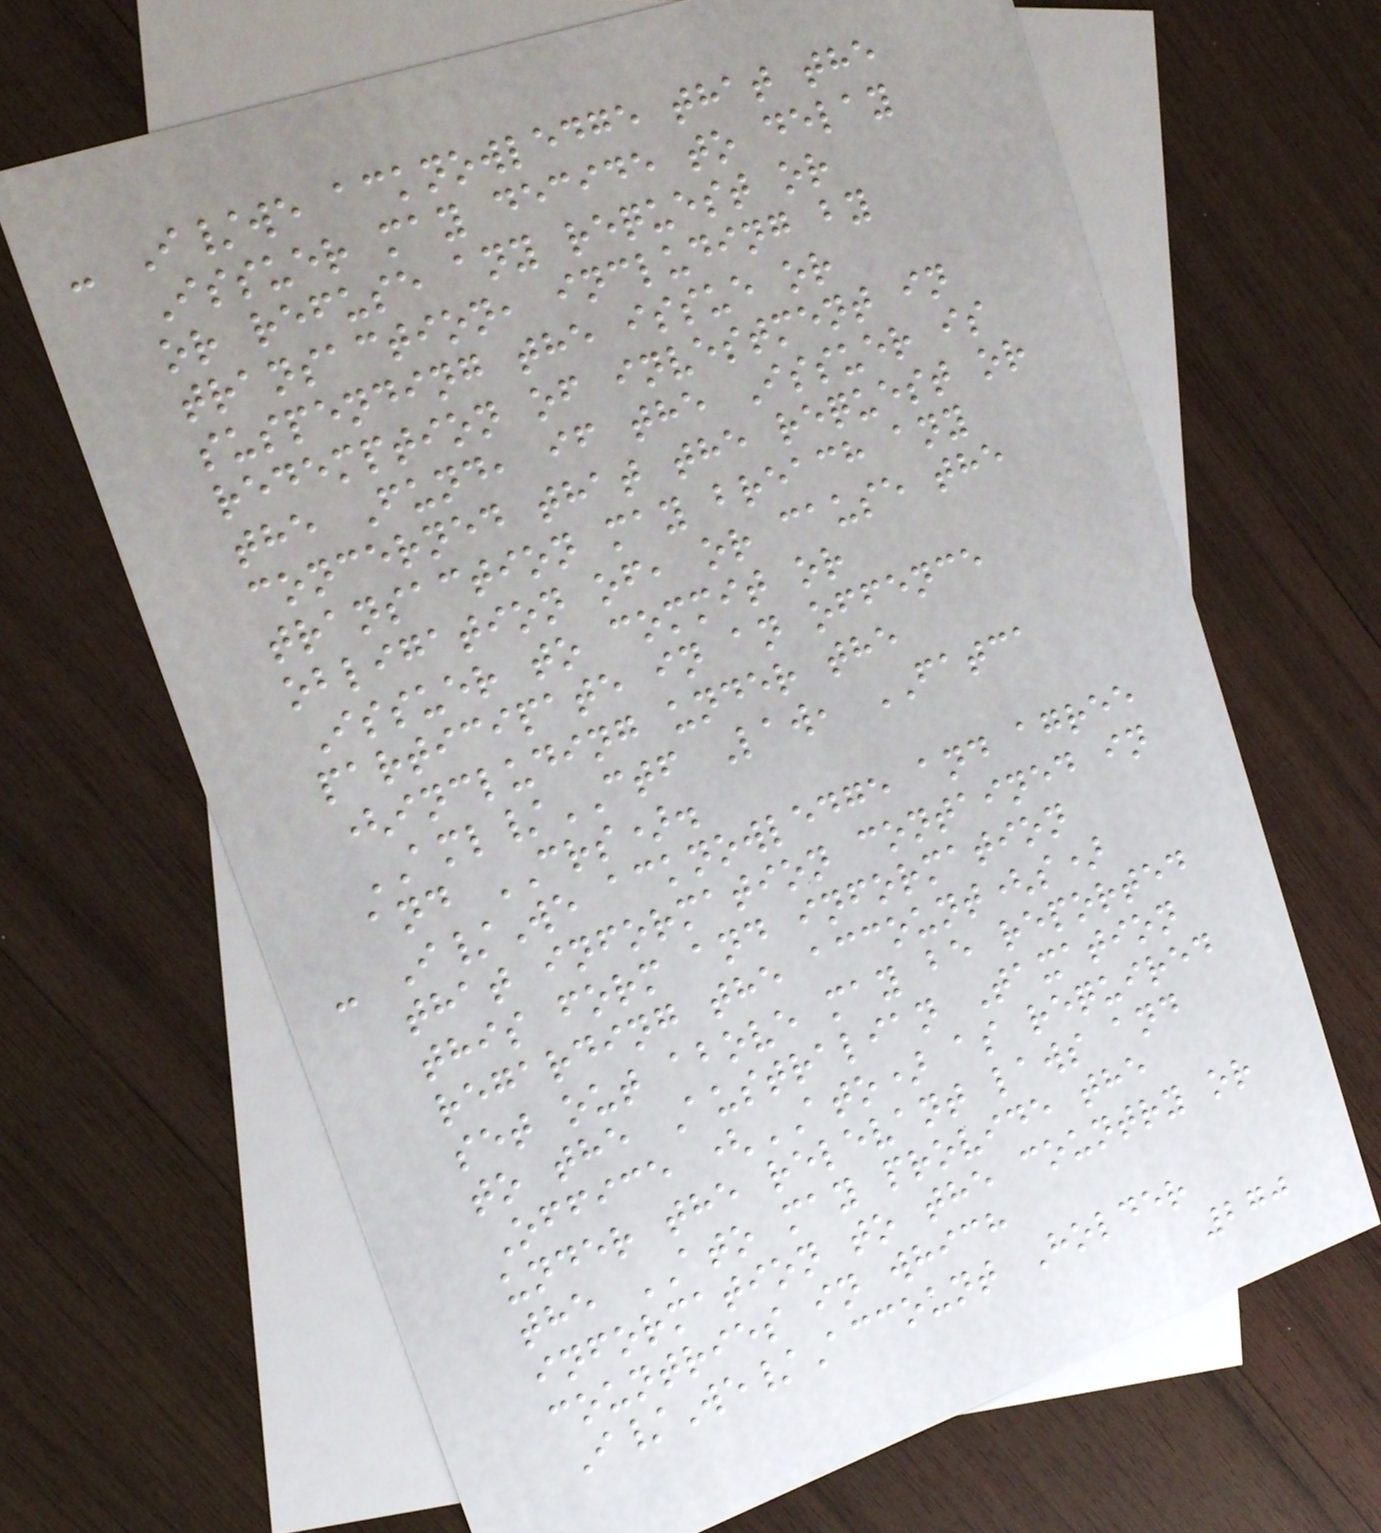- I/we acknowledge that the
Issuer may decide to delay
or refuse any request or
transaction, including by
suspending the issue or
redemption of investment in
the Fund, if the Issuer is
concerned that the request or
transaction may breach any
obligation of, or cause the
Issuer to commit or
participate in an offence
(including under the
AML/CTF Law, FATCA
and CRS).
- I/We acknowledge and agree
that information contained in
this form and information
regarding the account(s)
set out above may be reported
to the Australian Taxation
Office (ATO) as required
under the relevant laws and
the ATO may provide the
information to the country or
countries in which
I/We/Account Holder
270
